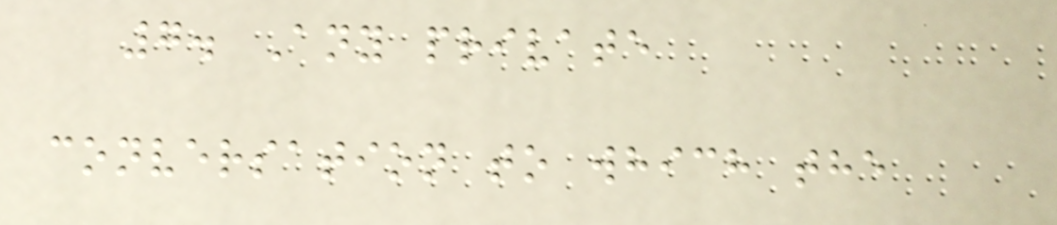7. Any private
conversation to which the
